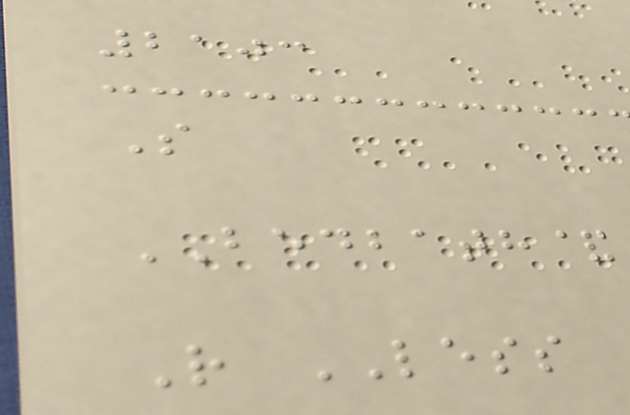2103
S
BEDBATH&
R LESS
